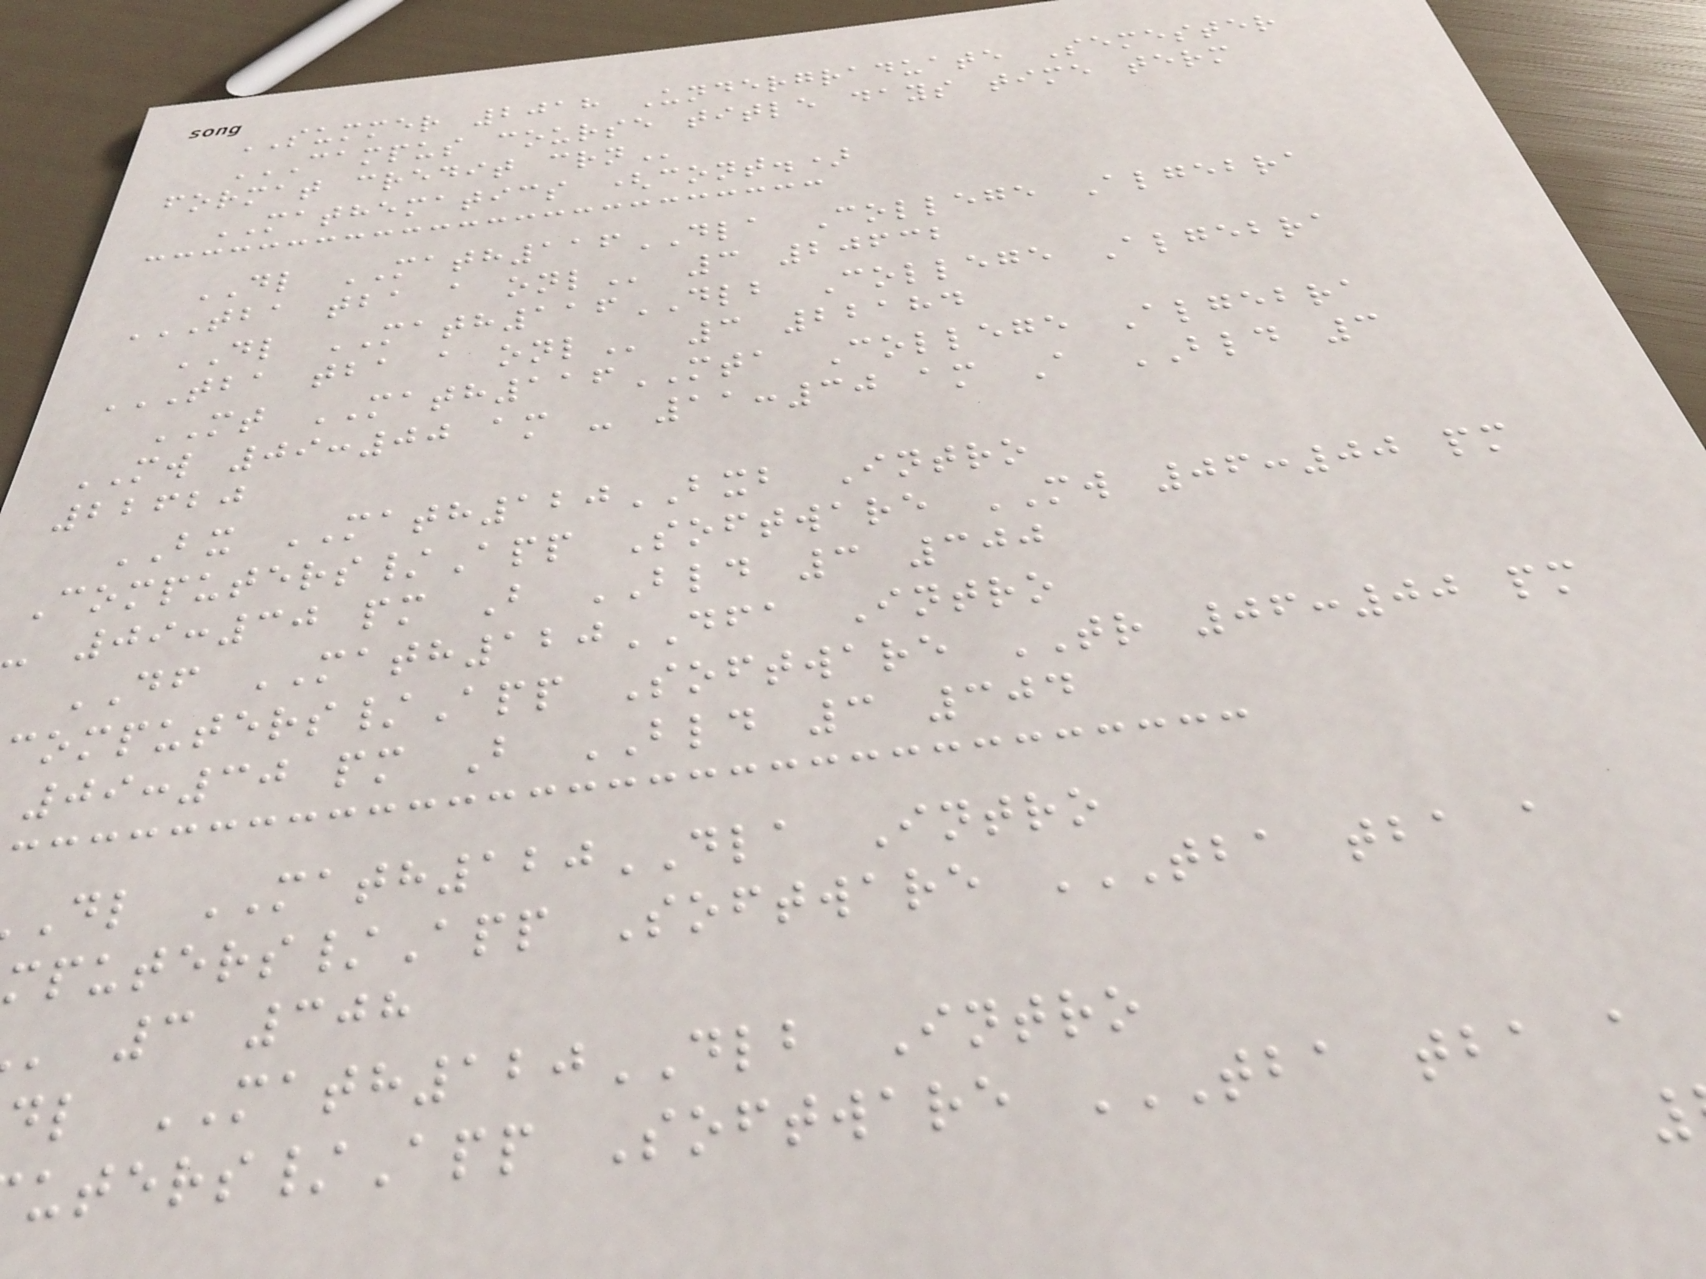SUMMER 2018 Undergraduate Semester
CAMPUS COURSE TITLE DAYS TIME TERM
format credit
MATHEMATICS (cont.)
DL MATH116DLA College Algebra
TBA TBA A ONL 3 20632
DL MATH116DLB College Algebra
TBA TBA A ONL 3 22184
MT MATH116MTA College Algebra
MW 09:00 am - 11:30 am A BLD 3
22620
BX MATH120BXB Intro
Computers/App Software MW 06:00 pm
- 09:30 pm B BLD 3 300
DF MATH120DFA Intro
omputers/App Software TR 06:00 pm
09:30 pm B BLD 3 304
dl MATH120DLA Intro
3 308
dl MATH120DLB Intro
